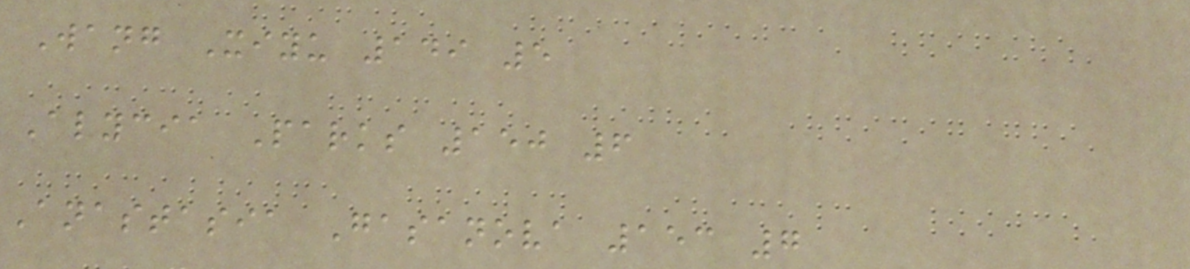Wang Xiyu 149 5
Alycia Parks 150 6
Anastasia Gasanova 153 7
